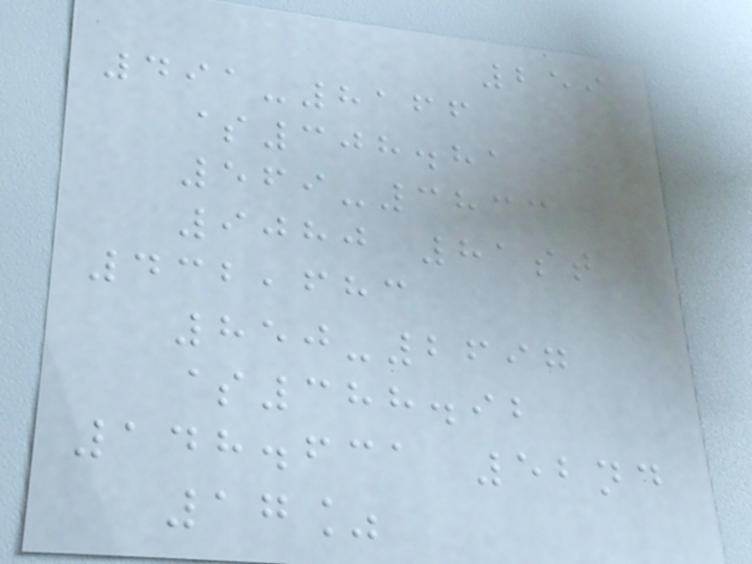259
491-8166
$308.81
569-3833
9080 81st
432,683
850-2697
$388.92
148.631 52nd
17%
